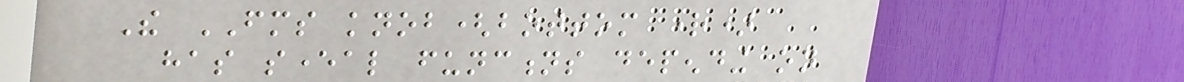The FMS knob(bottom right)
has several functions depending on
